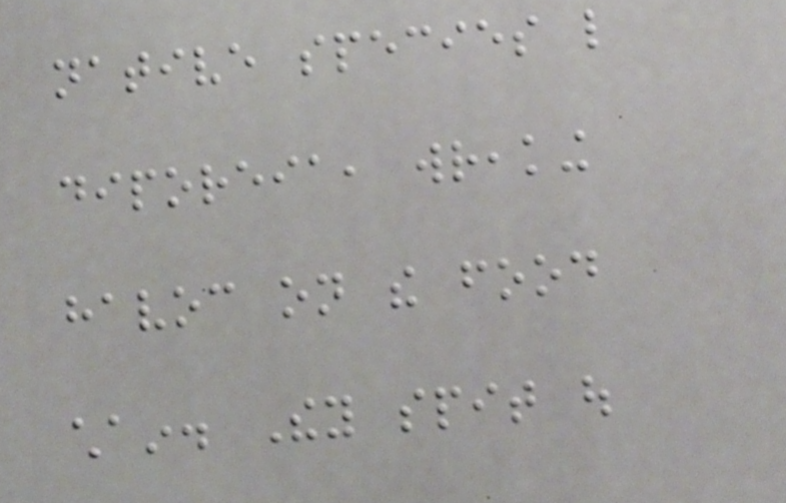native species like
diporeia, wreaking
havoc on the food
chain. They spit out
